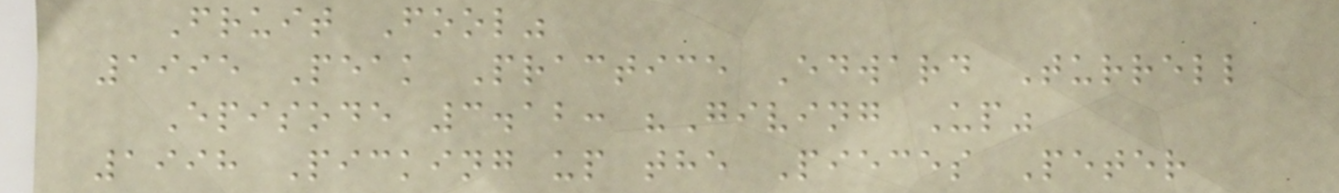Fruit Fool"
1995 Peak Practice Edward Turrell
Episode 3.12: "Giving Up"
1998 Picking up the Pieces Peter
